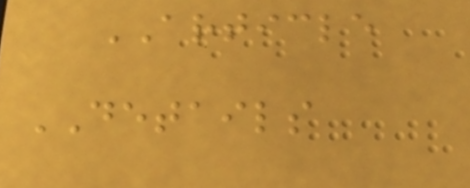ARTICLE
DETAILS
